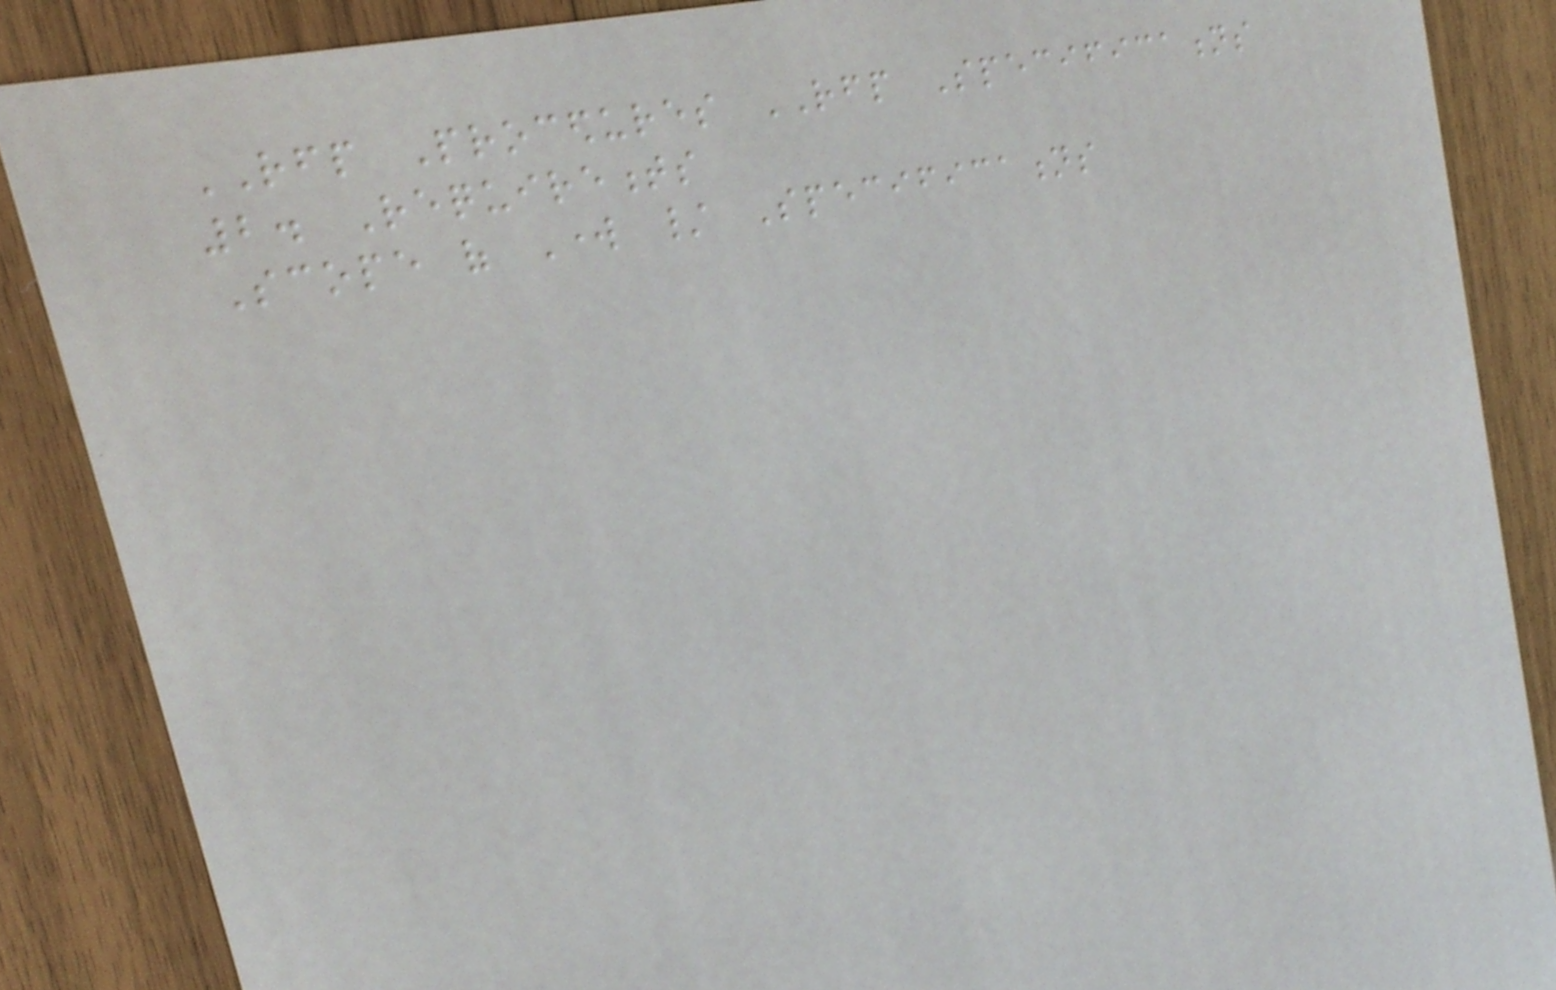RFP Procedures RFP Specifications
2. Requirements
Scope of Work / Specifications
